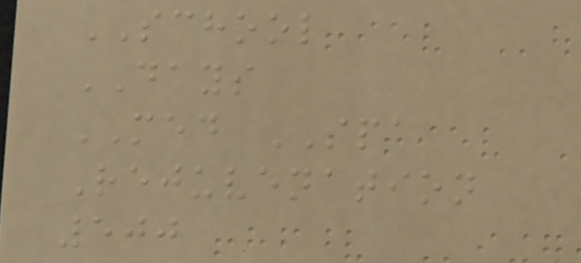SCHOOL
DAYS
MED SPA
Rejuvenation
500
